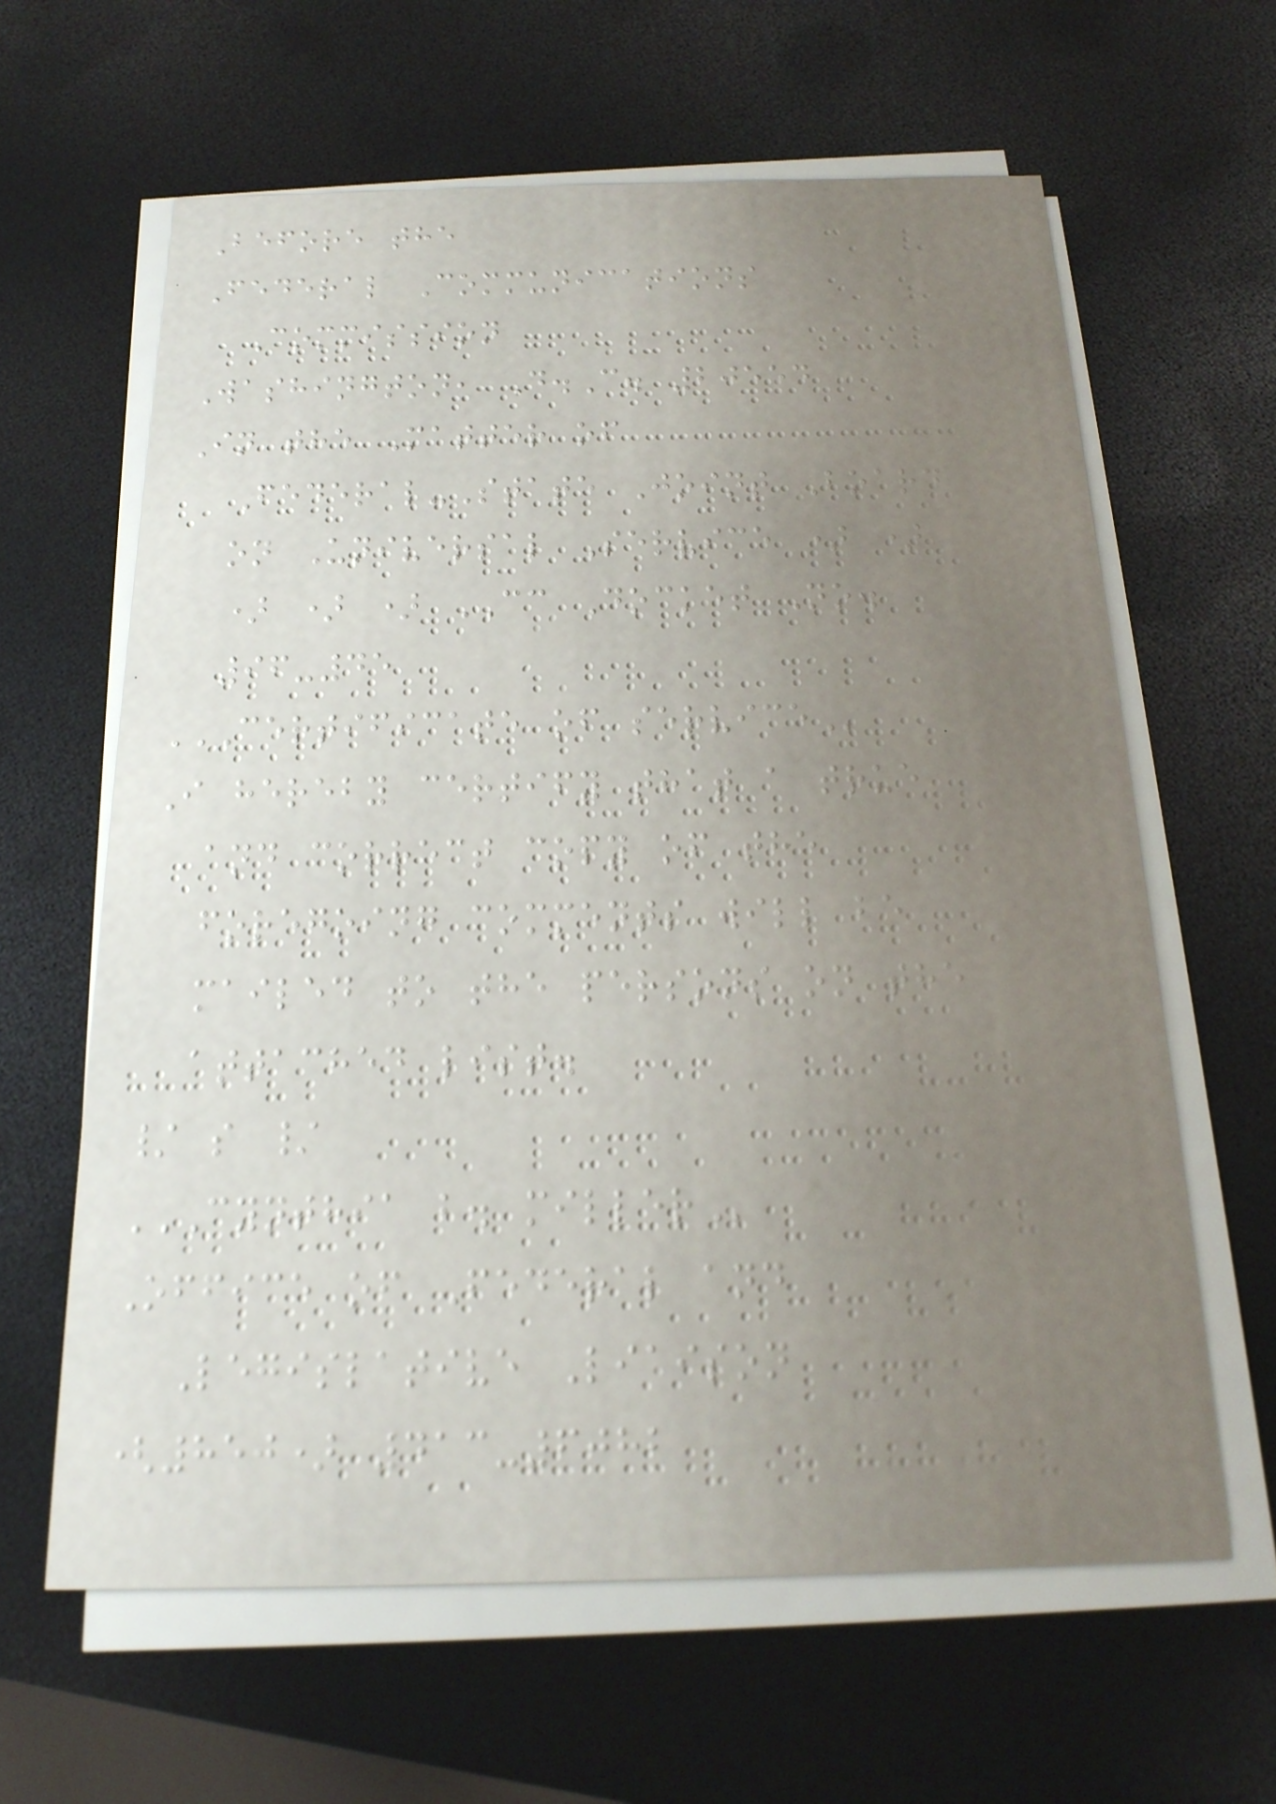Before the
Federal Communications
Commission
Washington, D.C. 20554
In the Matter of
Federal-State Joint Board
on Universal Service ) )
) ) ) CC Docket No.
96-45
CERTIFICATE OF SERVICE
I hereby certify that a true
and correct copy of the
foregoing comments will be
mailed to the persons on the
attached list.
/ s /
CYNTHIA B. MILLER
Office of Federal and
Legislative Liaison
(850) 413-6082
